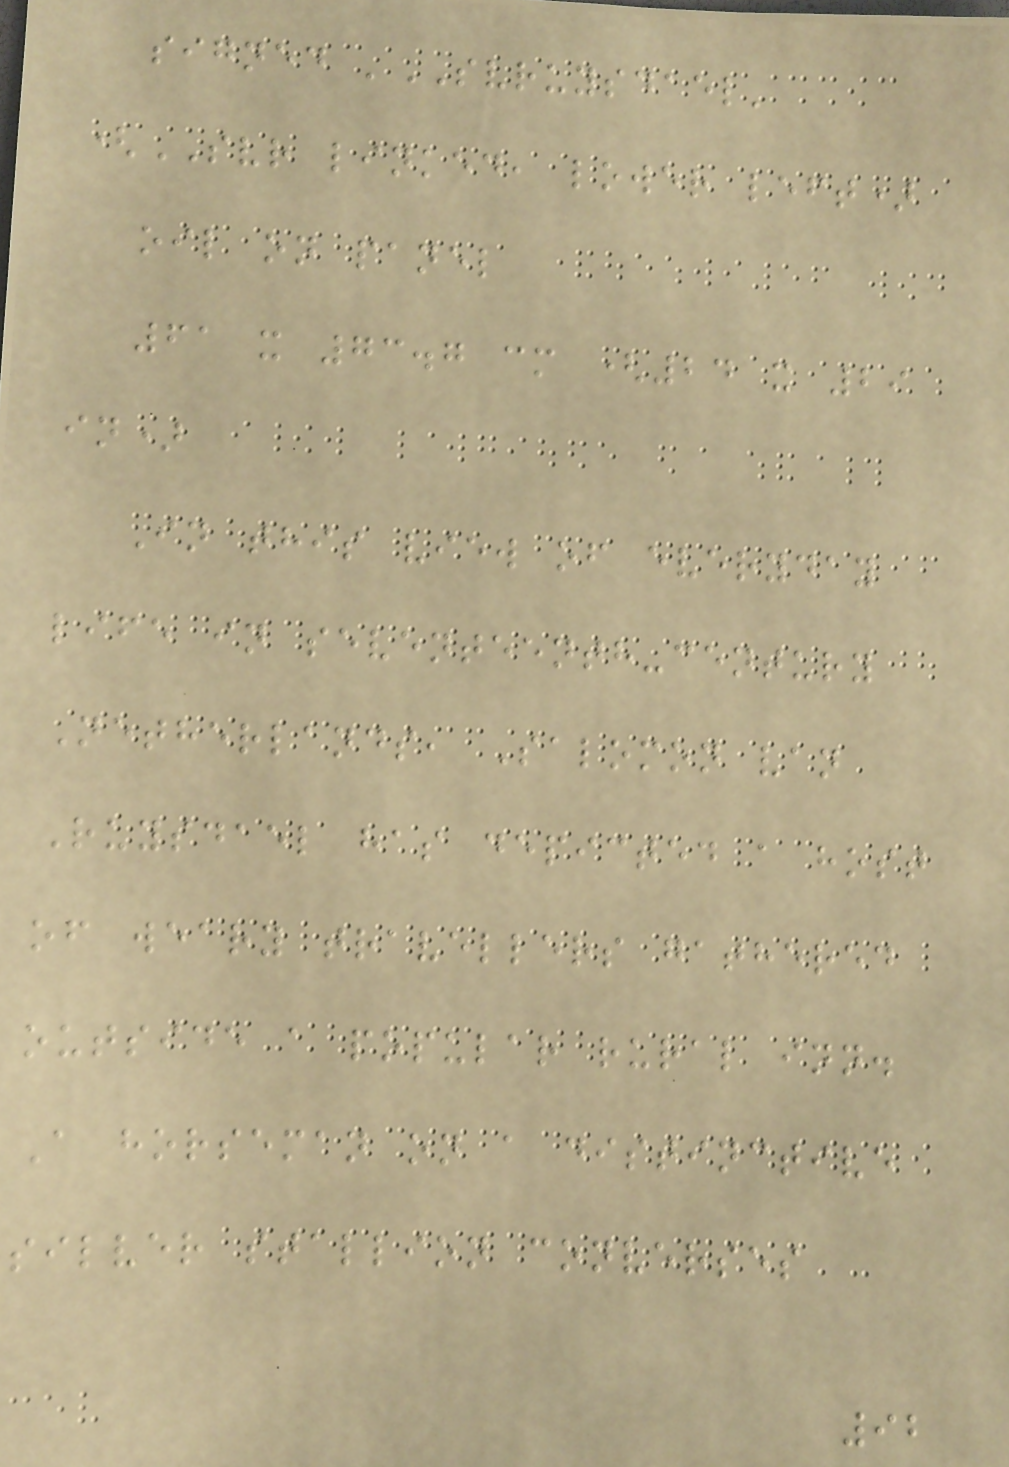signed 'SVRUYSDAEL'
(SVR linked, lower left)
oil on panel
61 x 73.7 cm (24 x 29
in)
In this view of everyday
life in seventeenth-century
Netherlands, Salomon van
Ruysdael has depicted a host
of weary travellers gathered
outside a popular rural inn.
A horseman on a distinctive
silver stallion converses
92
